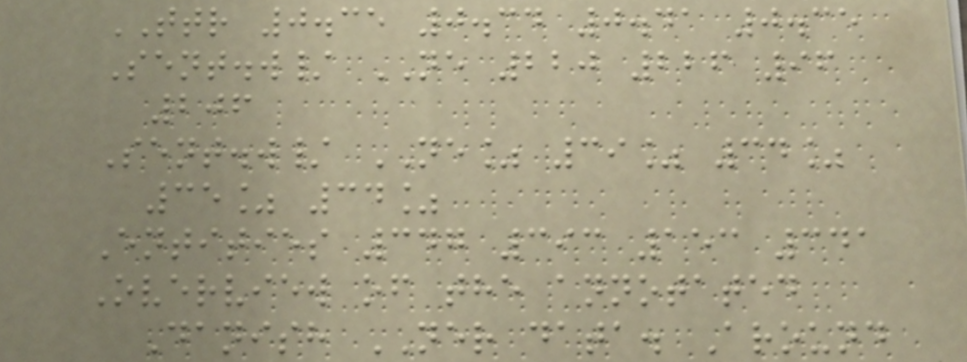TTR 0.35 0.34 0.41 0.35
Sent.w/ NE 220 226 96
206
Sent.w/ NE% 39% 34%
35% 34%
Entities 347 393 153 341
Overview of the annotated
Danish NER data. Around
